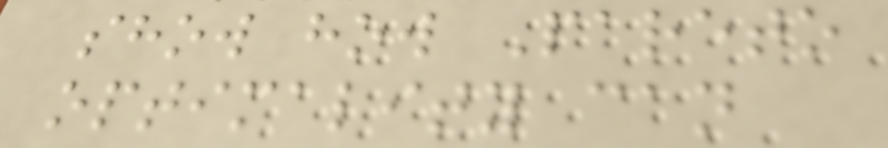show how Pareto
optimality can
